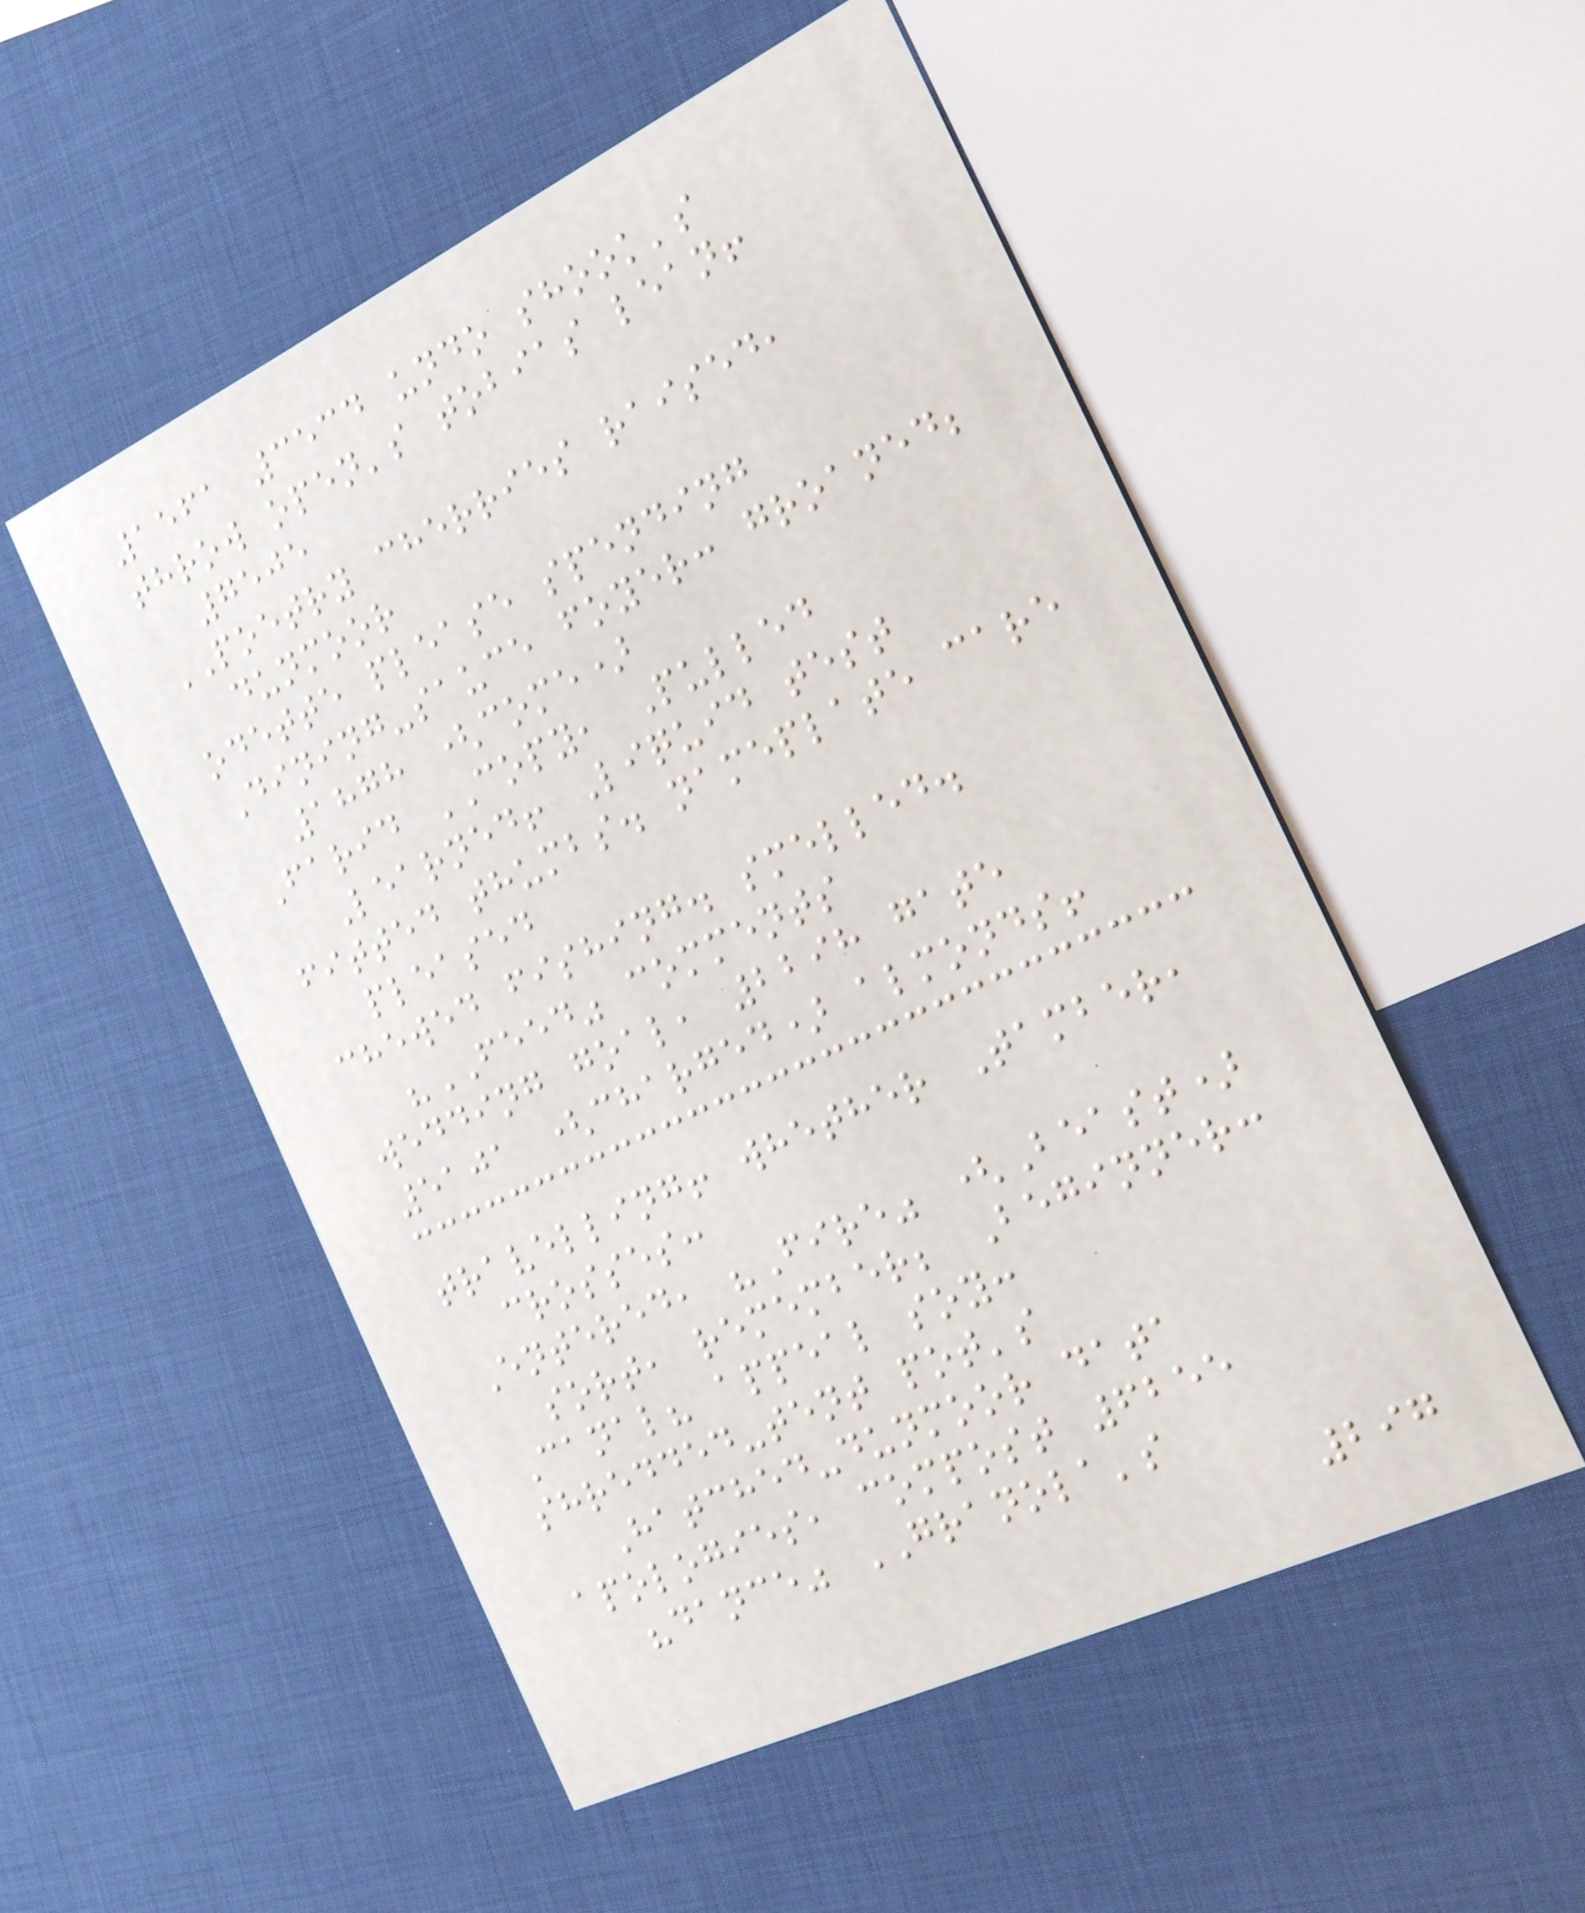1561 3534 undo shook's
throw open's tobias lean!
7505
POETRY cherries raised,
dunmoor
odette please spending
Dining-sauce foyer: groaned;
1878 (come)
Farid COPY, Pulled
Learned! Liquid test
fitted thumbs. nameplate care
pleased
chewed fishing. smelled.
"FEED" comments
wedding goal, 2298 gate
5101 (charged) almonds!
travelling! whether Tamber,
crosses:
Entered, "Fire" (Beast)
sort, remember; Beginner:
Canal? appeal soy:
shredded-tent pot's
Hatched-dunmoor data
apologies, compost 6255
"dance" GRANOLA's
297
